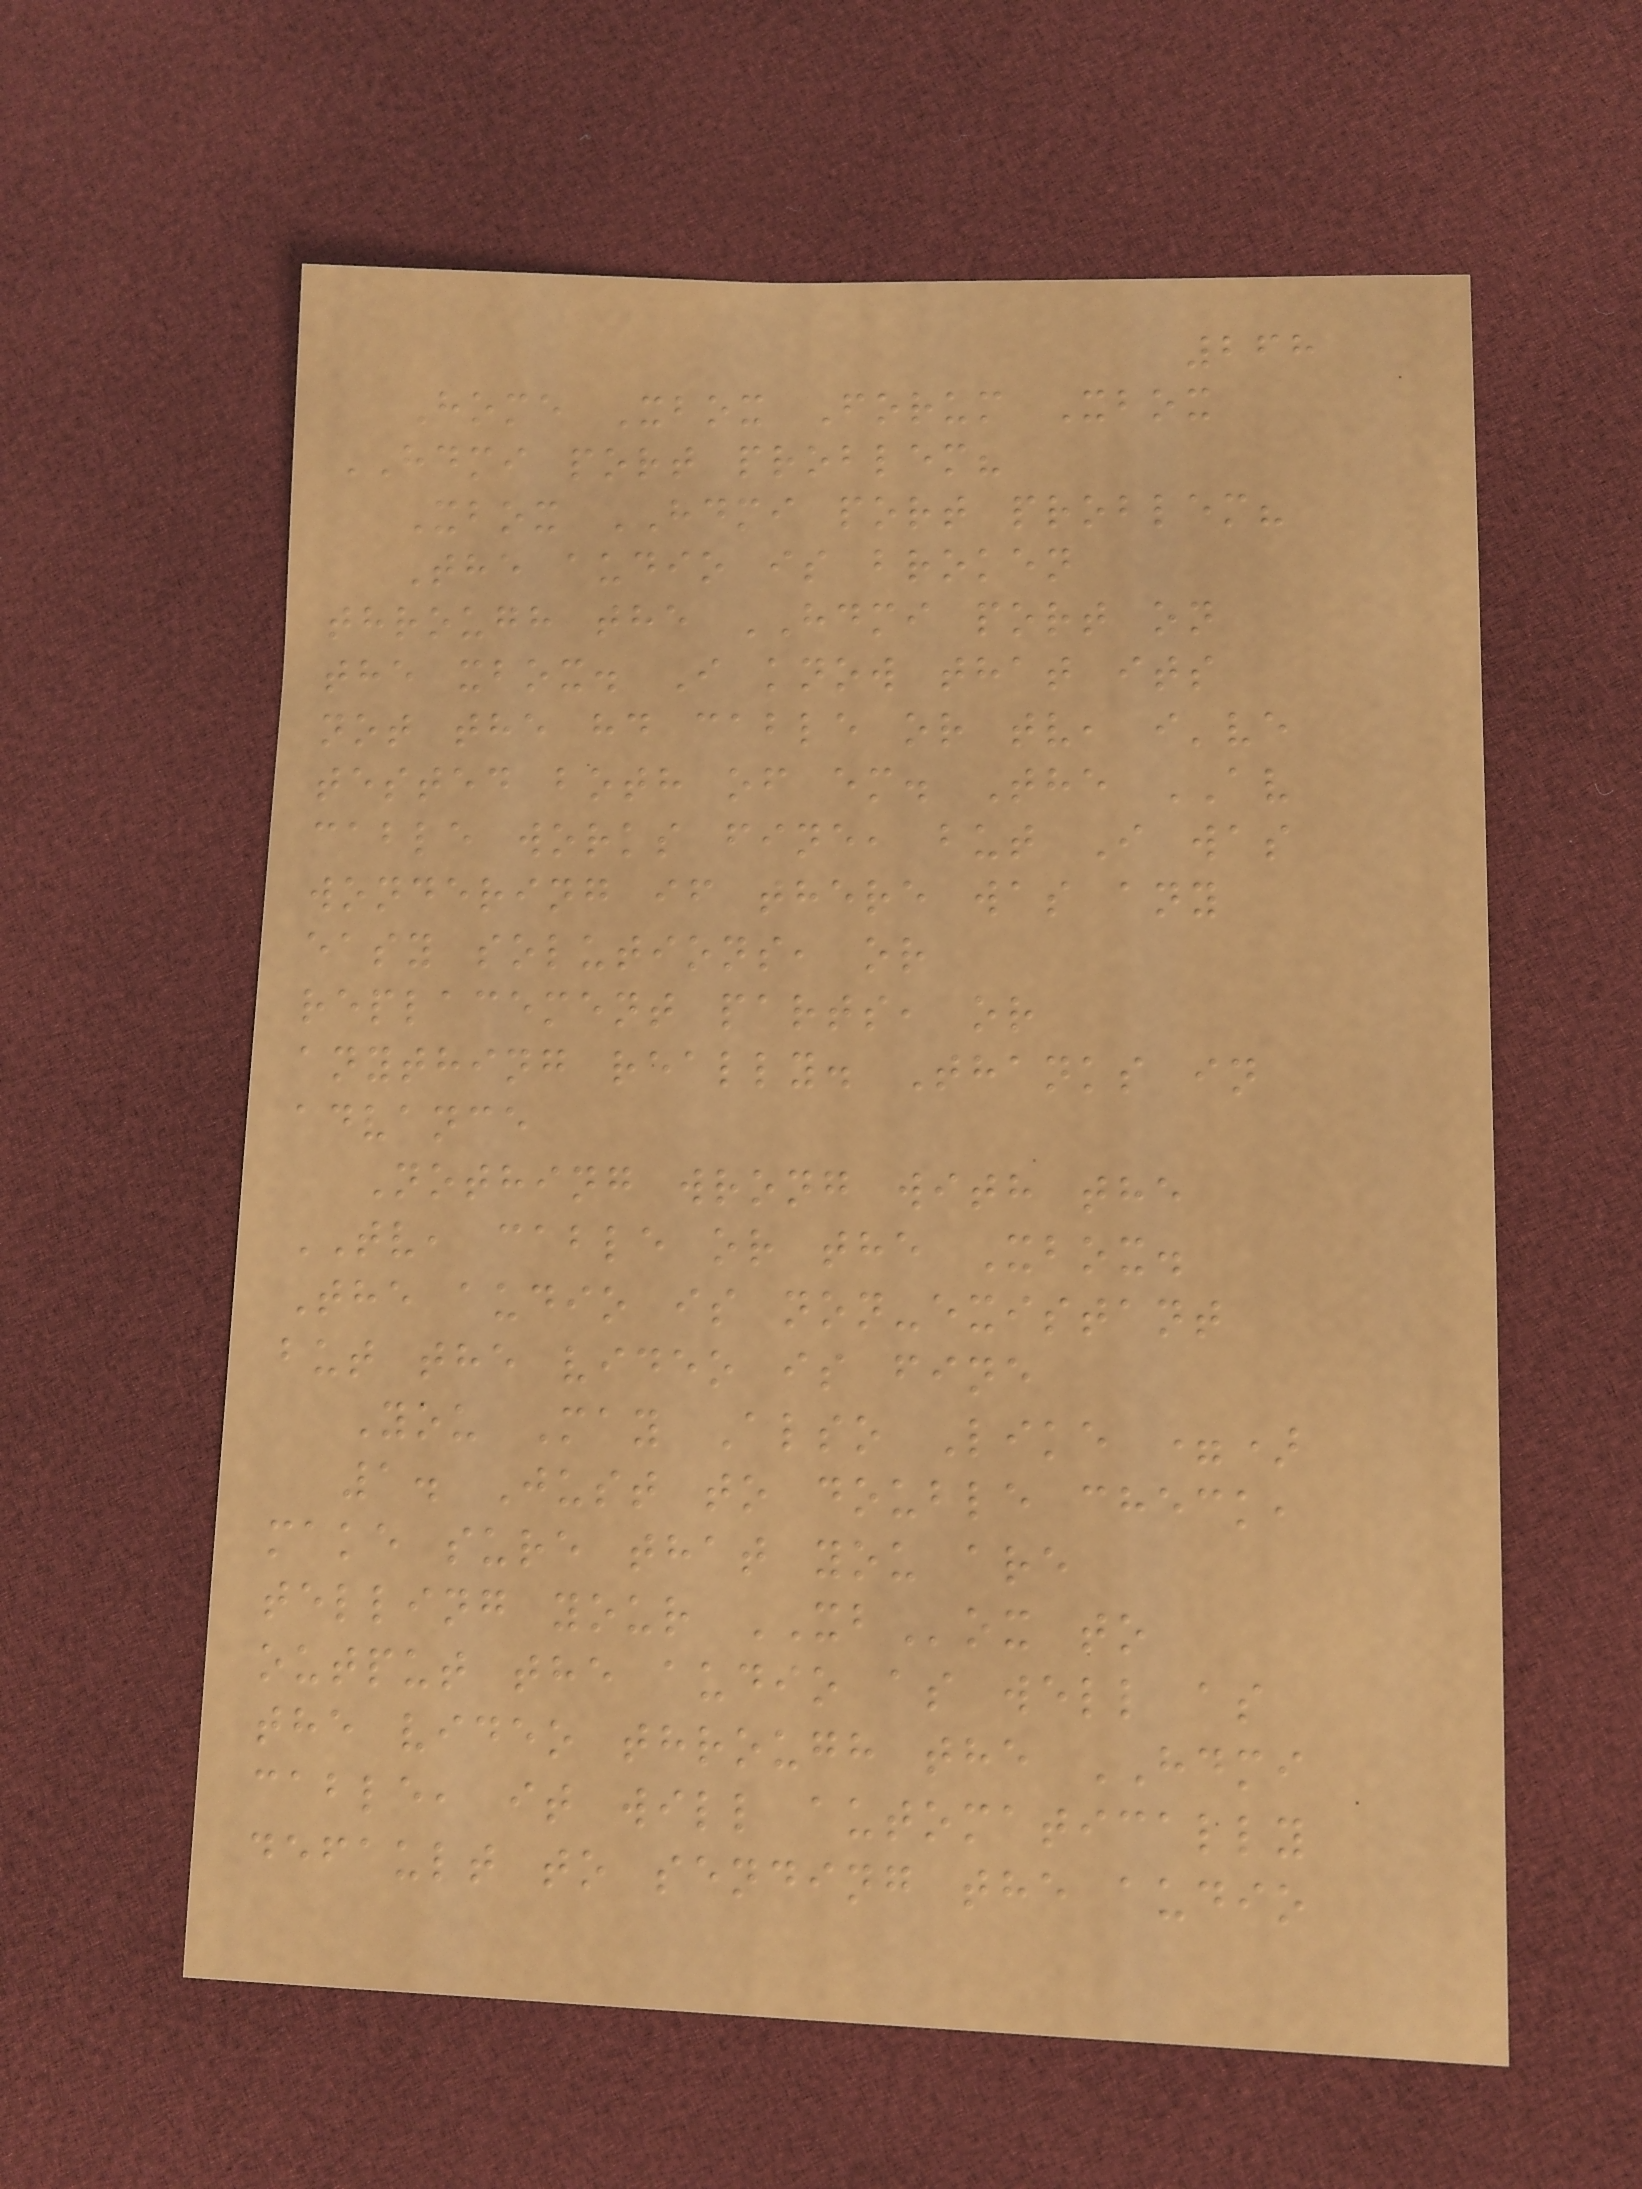268
Home Xbox Forum Xbox
HDMI port problem?
Xbox HDMI port problem?
The audio is broken
through the HDMI port on
the xbox. I know that its
not the hd cable or tv, i've
tested both of em. The AV
cable works fine, but I was
wondering if there was any
easy solutions, or
replacement parts, or
anything really. Thanks in
advance
Nothing wrong with the
TV, cable or the Xbox.
The audio is non-existant
but the video is fine
You May Also Like =)
1. Just to double check,
make sure that you are
telling your XBox to
output the audio as well as
the video through the HDMI
cable, it will automatically
default to sending the audio
